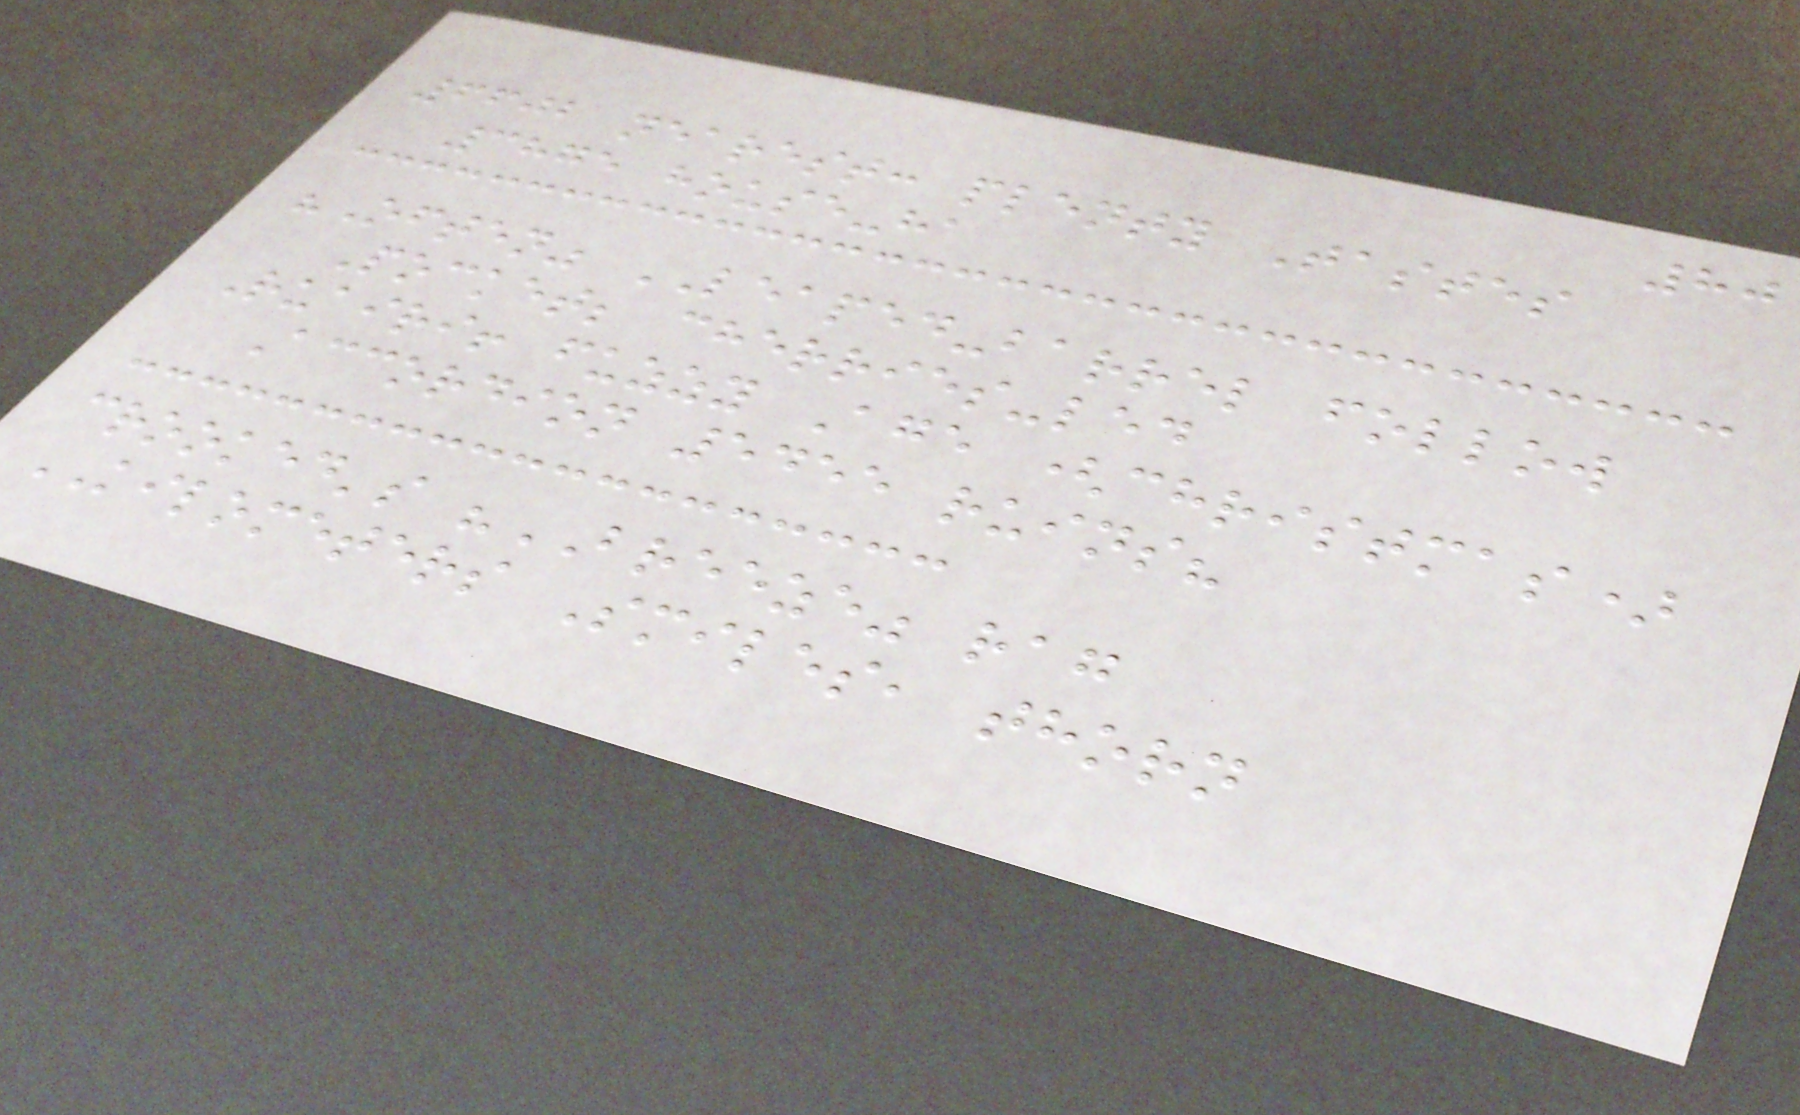80
6602 nearest: plenty Tastes
3875 house-ha
"Often" LEAPED-barrel follow
Pocket; cherries-led
Ruairi! fuzzy Age (christmas)
Accordion 5455 ruins?
crooked's "BREEZE" rag
KILOMETERS Smiles, thorn
